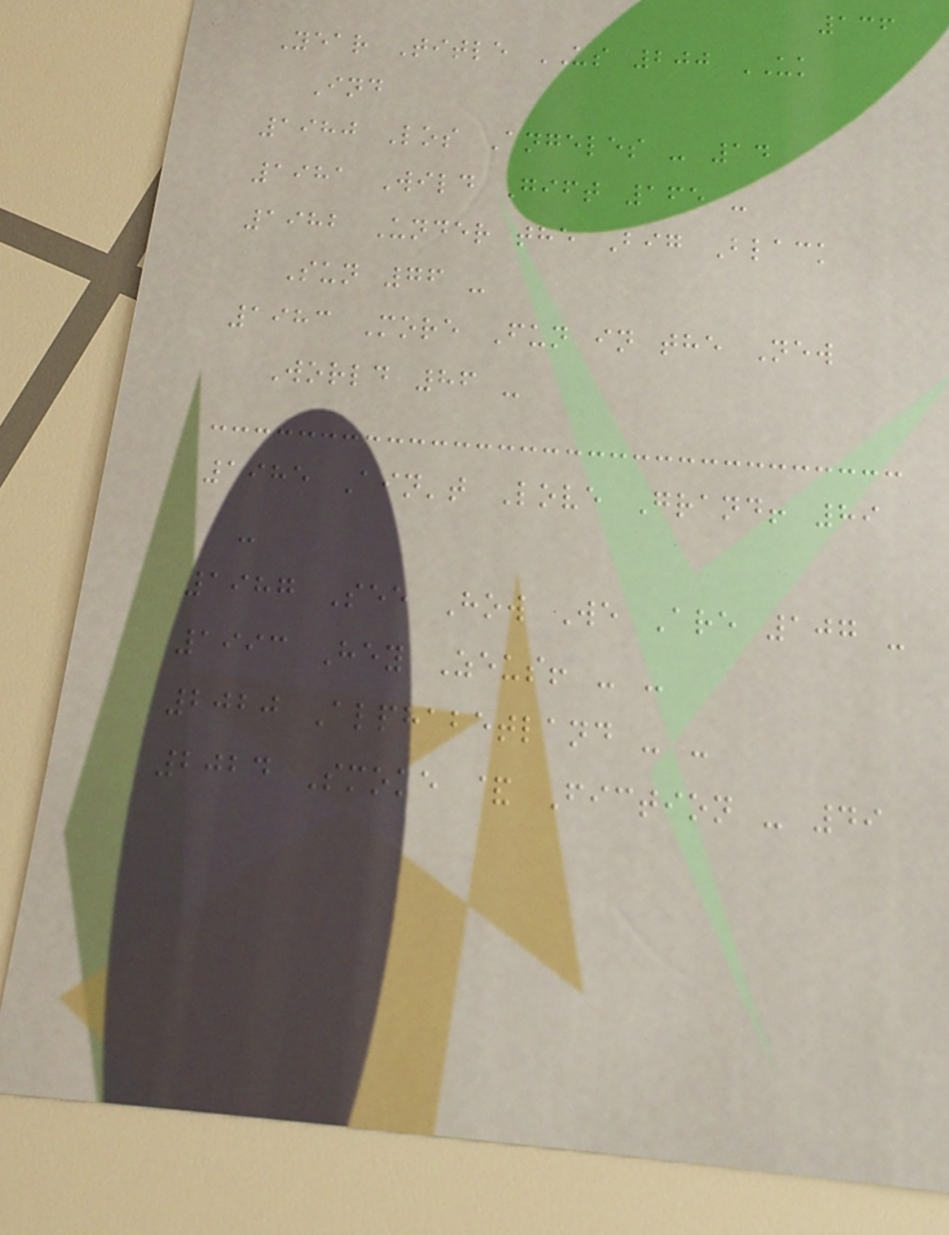136
Year Title US 200 UK
Ind
1980 Los Angeles - 14
1981 Wild Gift 165 -
1982 Under the Big Black
Sun 76 -
1983 More Fun in the New
World 86 -
1985 Ain't Love Grand! 89
-
1987 See How We Are 107 -
1993 Hey Zeus! - -
2020 Alphabetland - -
2024 Smoke & Fiction - 49
